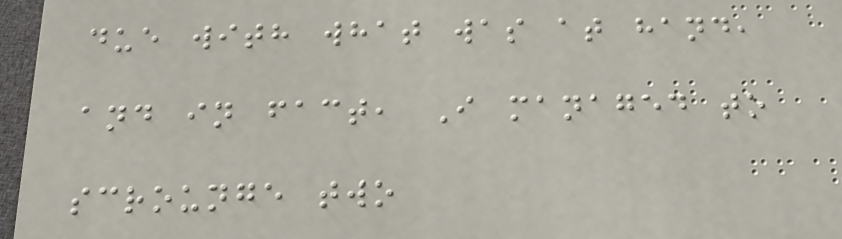due with what was at hand,
and in fact, I managed to
scrounge two
